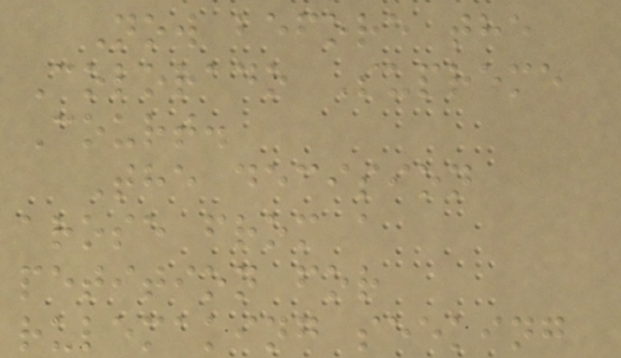Now before the
Colorado Supreme
Court.
The decision
arose from a
petition for
rulemaking seeking
